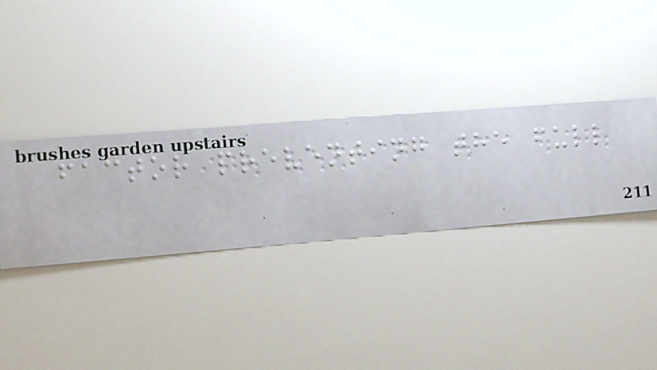factor preventing the full
